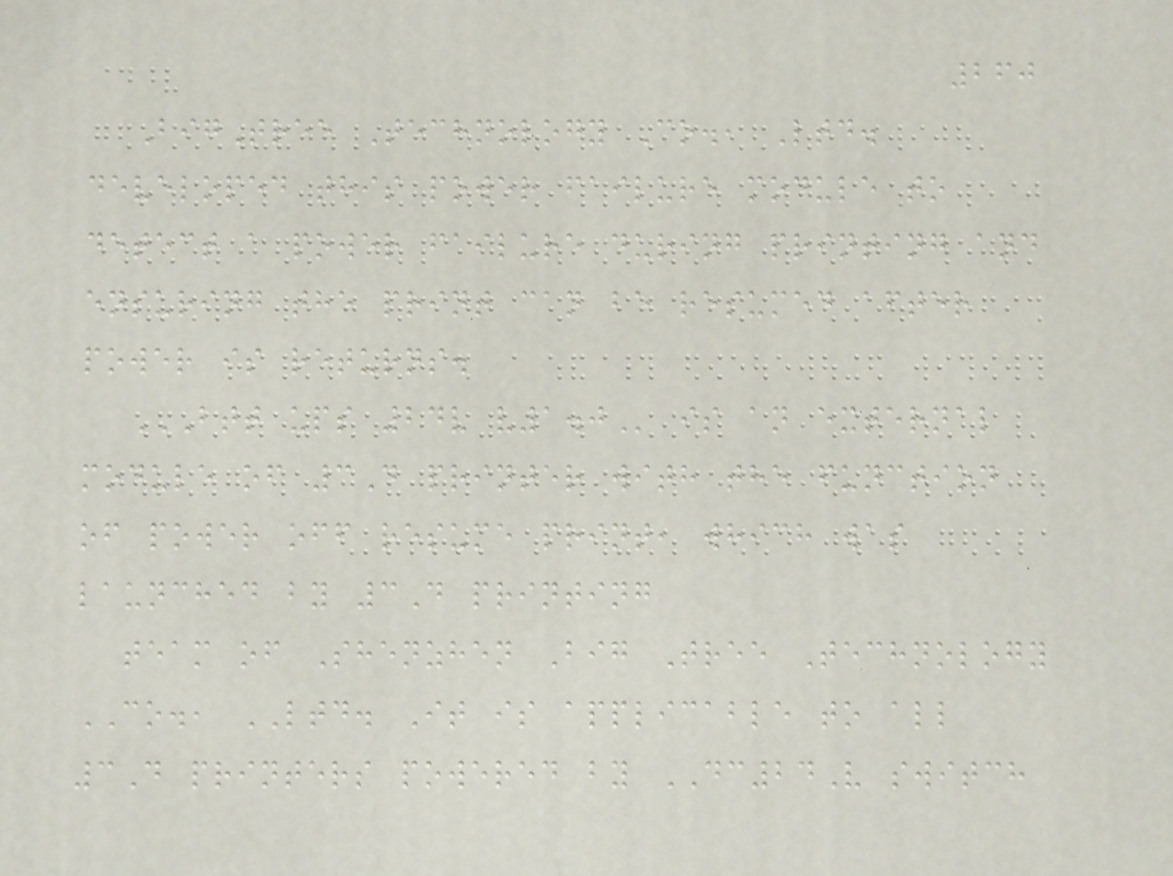260
BigTree Technology Co., Ltd.
developed this power failure module to
detect a power failure during printing and
ensuring the print can be resumed after
power is returns.
BTT UPS 24V V1.0 is an external
module of 3D printer with the function
of power off resume print, which was
launched by 3D printing
team of Shenzhen Big Tree Technology
CO., LTD. It is applicable to all
3D printers powered by DC24V switch
